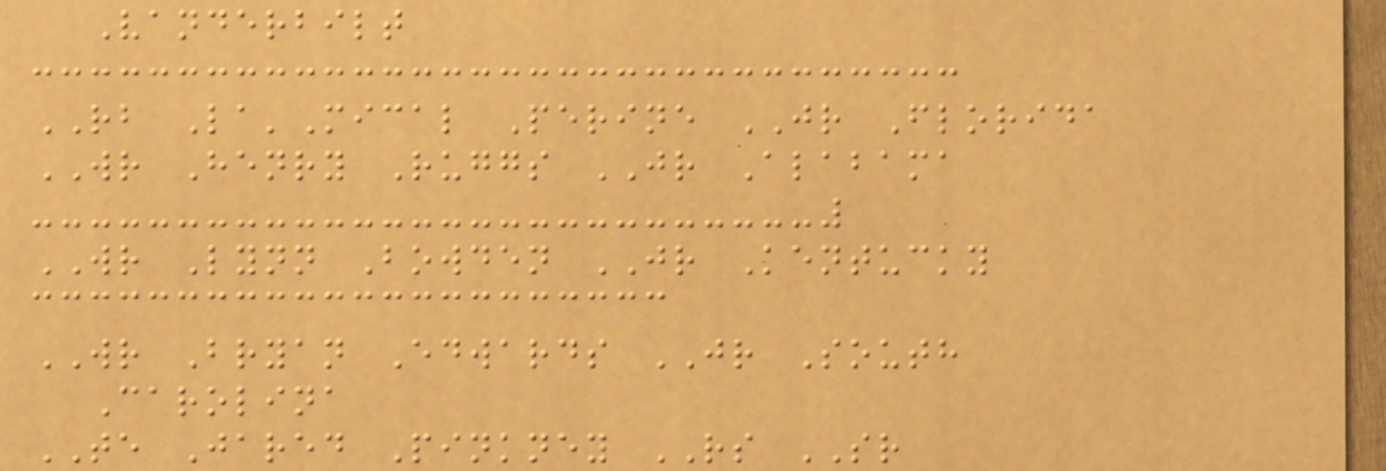Vanderbilt
RB La'Mical Perine JR Florida
WR Henry Ruggs JR Alabama
WR Lynn Bowden JR Kentucky
WR Bryan Edwards JR South
Carolina
TE Jared Pinkney RS SR
